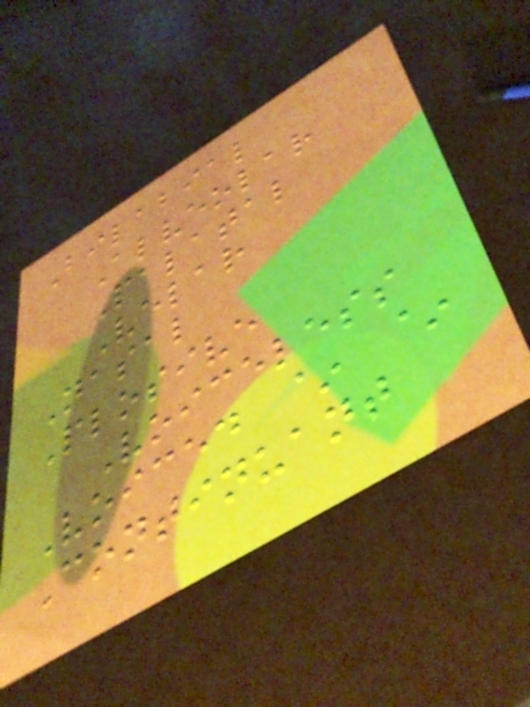Bilabial
Alveolar
Palatal
Velar
Nasal
Plosive
Voiceless
Voiced ~ ~
Continuant
